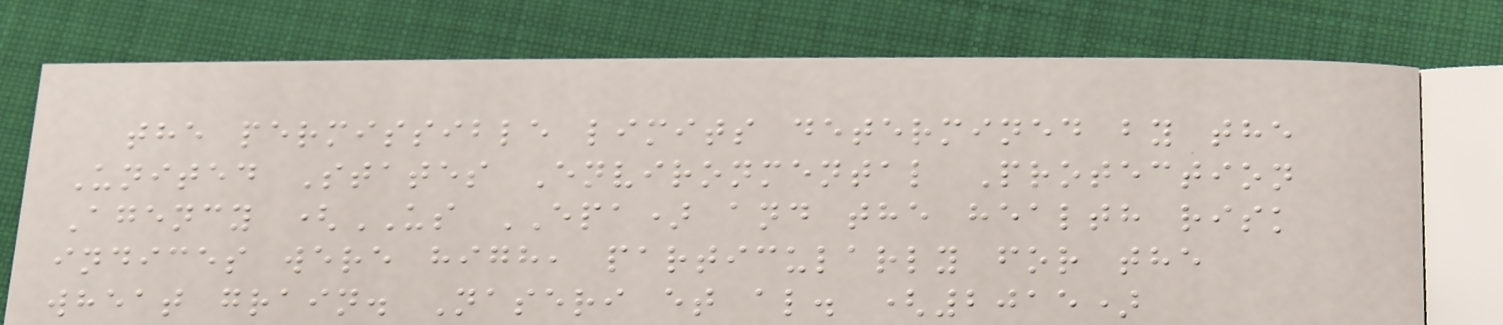the permissible limits determined by the
United States Environmental Protection
Agency (US EPA) and the health risk
indices were high, particularly for the
wheat grain. Naseri et al. (2015)
